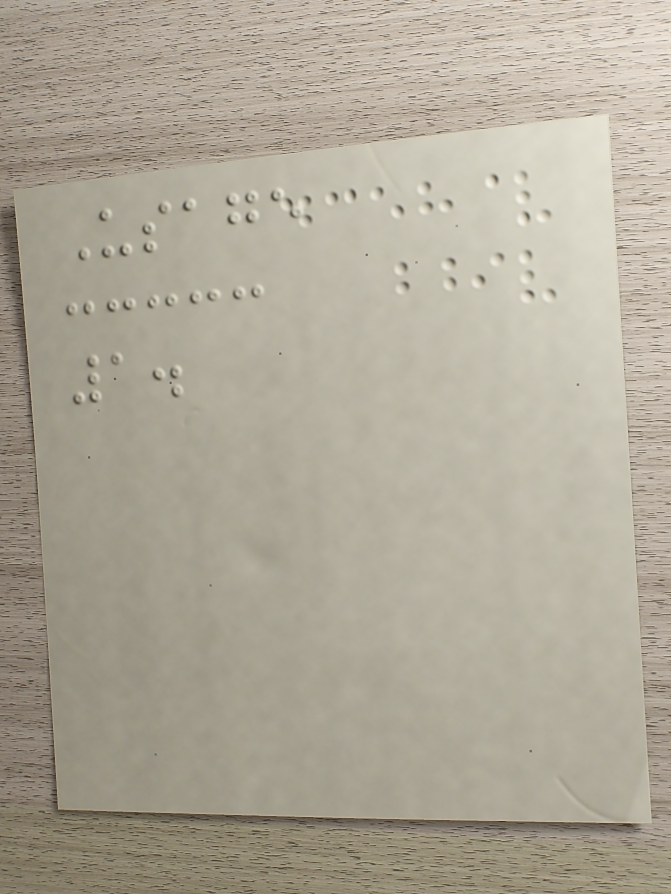Usage
1.
